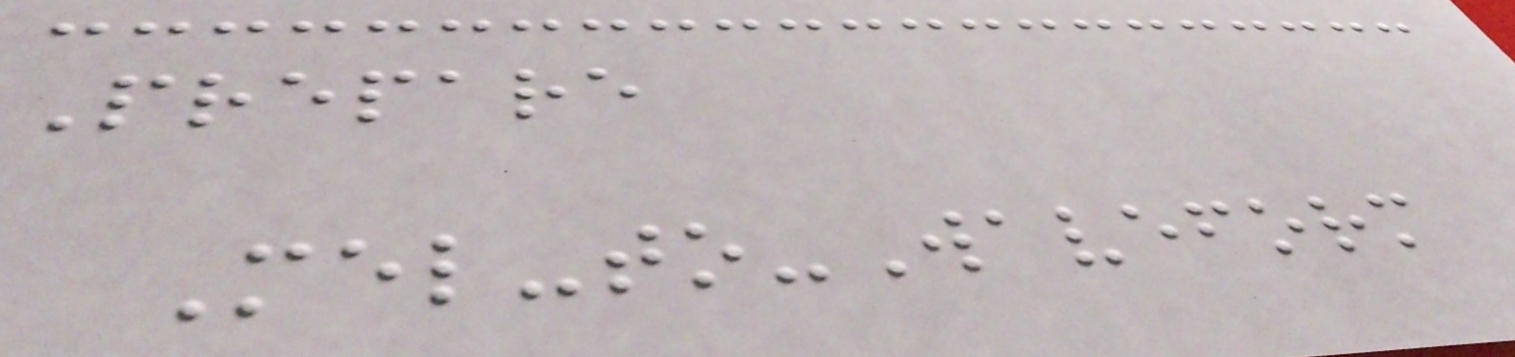Prepare
Mel-to-Waveform
